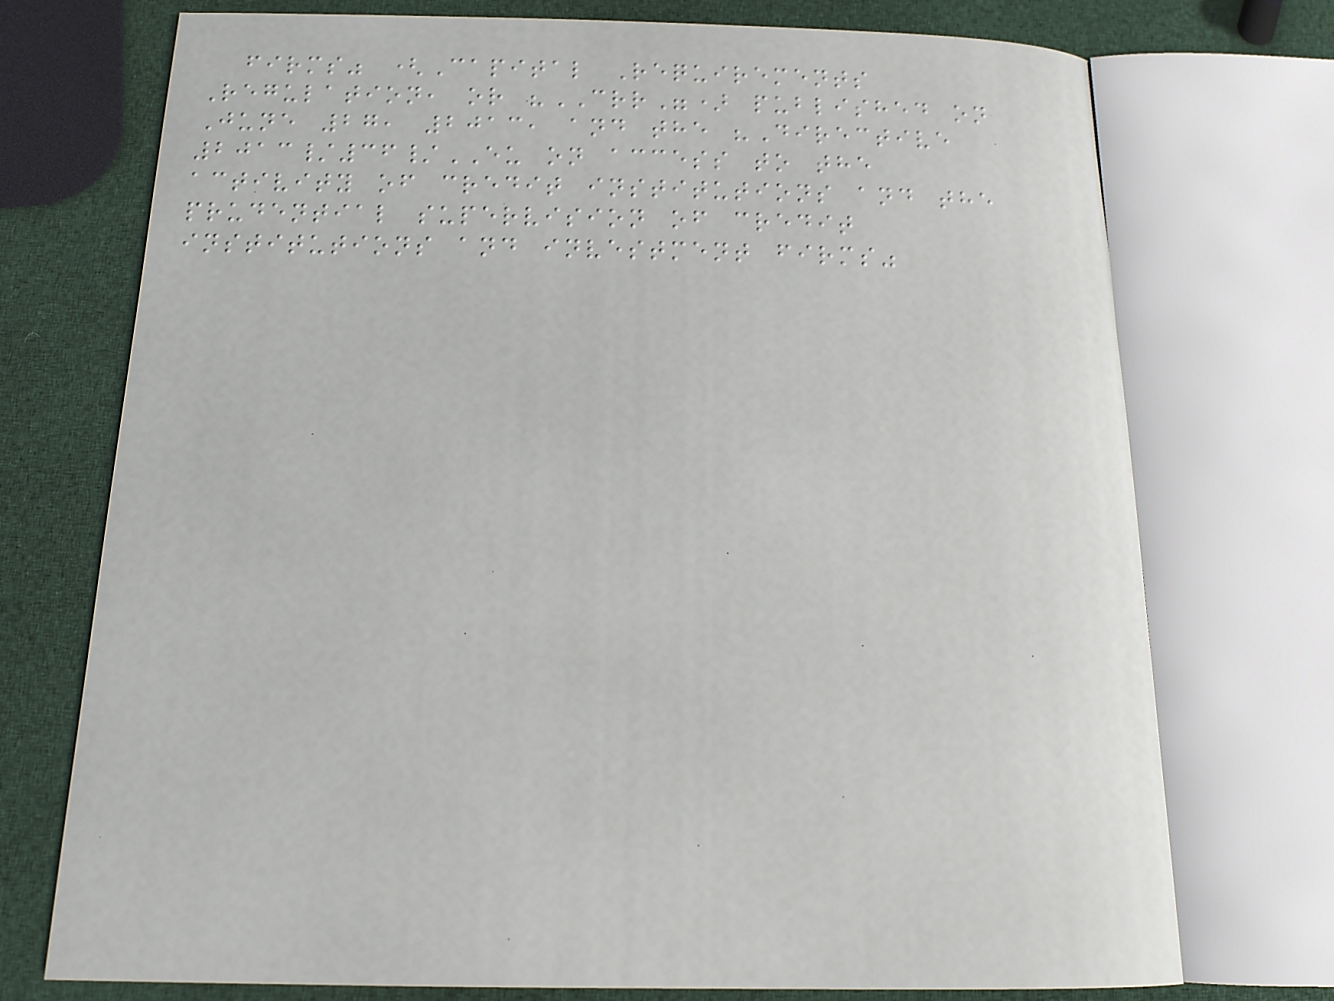firms" (Capital Requirements
Regulation, or "CRR") published on
June 27, 2013, and the "Directive
2013/36/EU on access to the
activity of credit institutions and the
prudential supervision of credit
institutions and investment firms"
